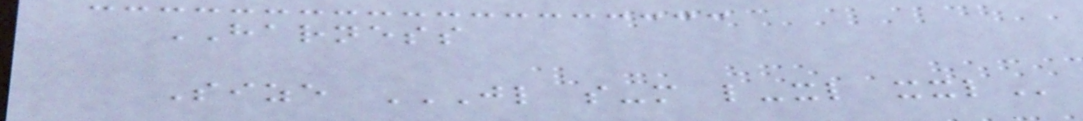HARNESS
Size JL S-M L-XL XXL
